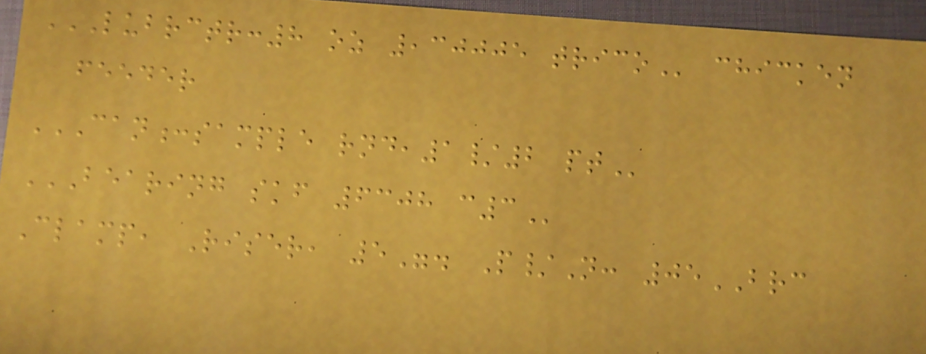LUBRCTR:8 OZ ,30005 TRICO chicken
feeder
CAN:SAMPLE RND,1/2 PT
BEARING SKF 6308 C3
Clamp, Riser, 5". P/N: 05BRC
